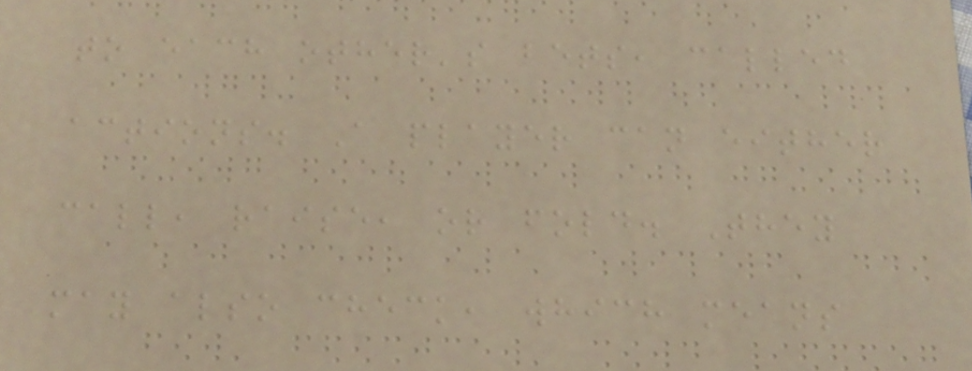to each other's bets, called
actions. A player can either
call, raise, or fold. They
may also check, which means
